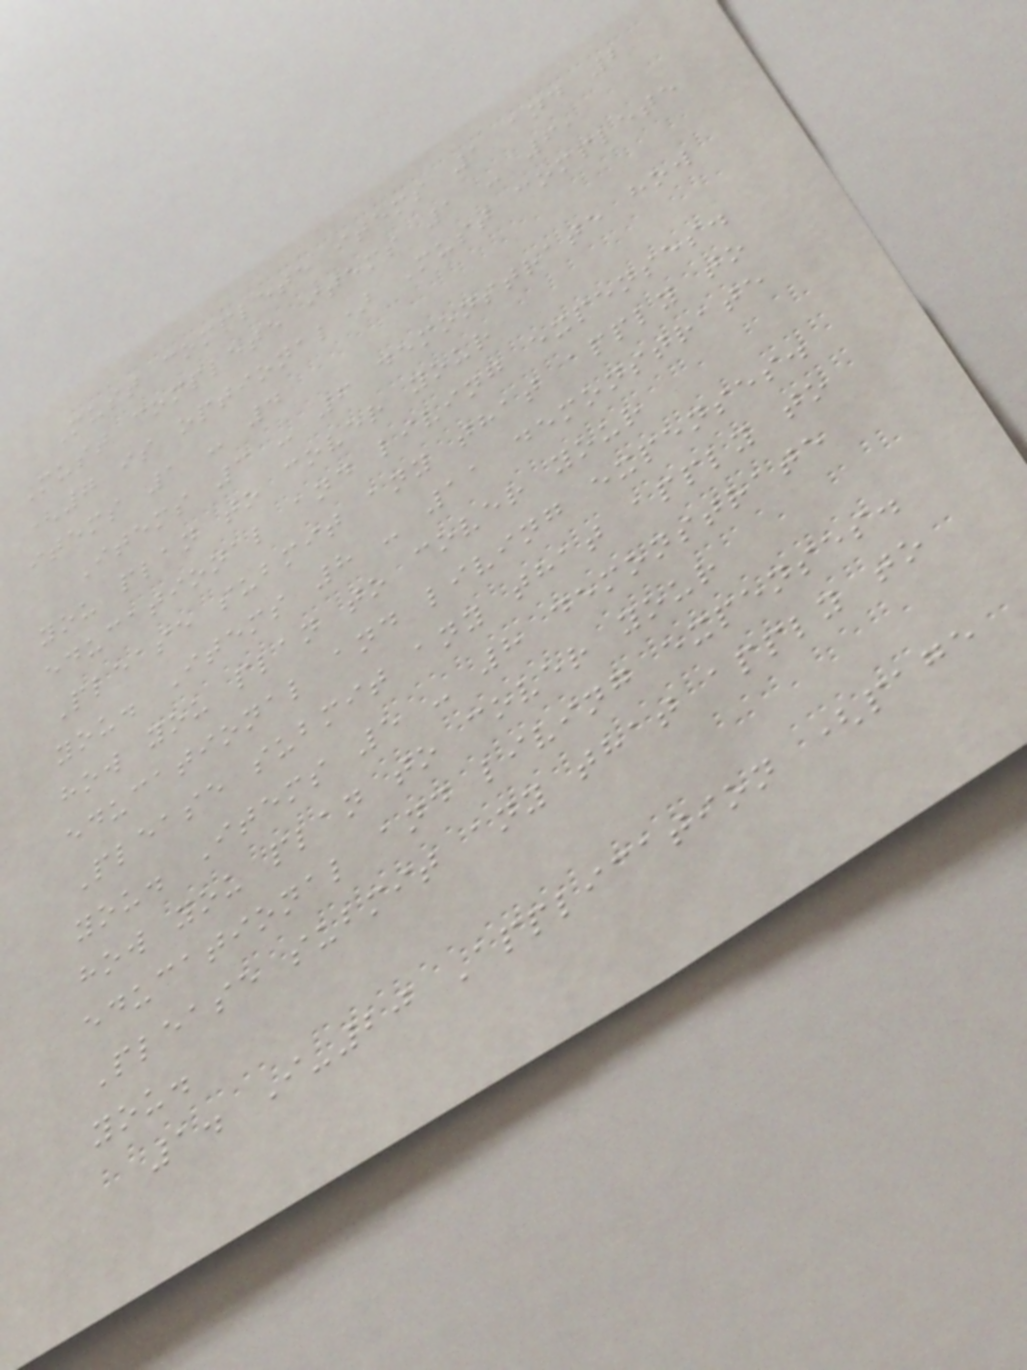Must complete items 1 and 2
Must complete items 1 - 6,
(7 is optional) Must complete
items 1 - 4
Items 3 - 6 demonstrate how
you plan to cover your
educational and living expenses.
Please submit any that apply to
you. Items 8 - 11 demonstrate
how you plan to cover your
educational and living expenses.
Please submit any that apply to
you. Items 5 - 8 demonstrate
how you plan to cover your
educational and living expenses.
Please submit any that apply to
you.
1. I-20 Application (page
